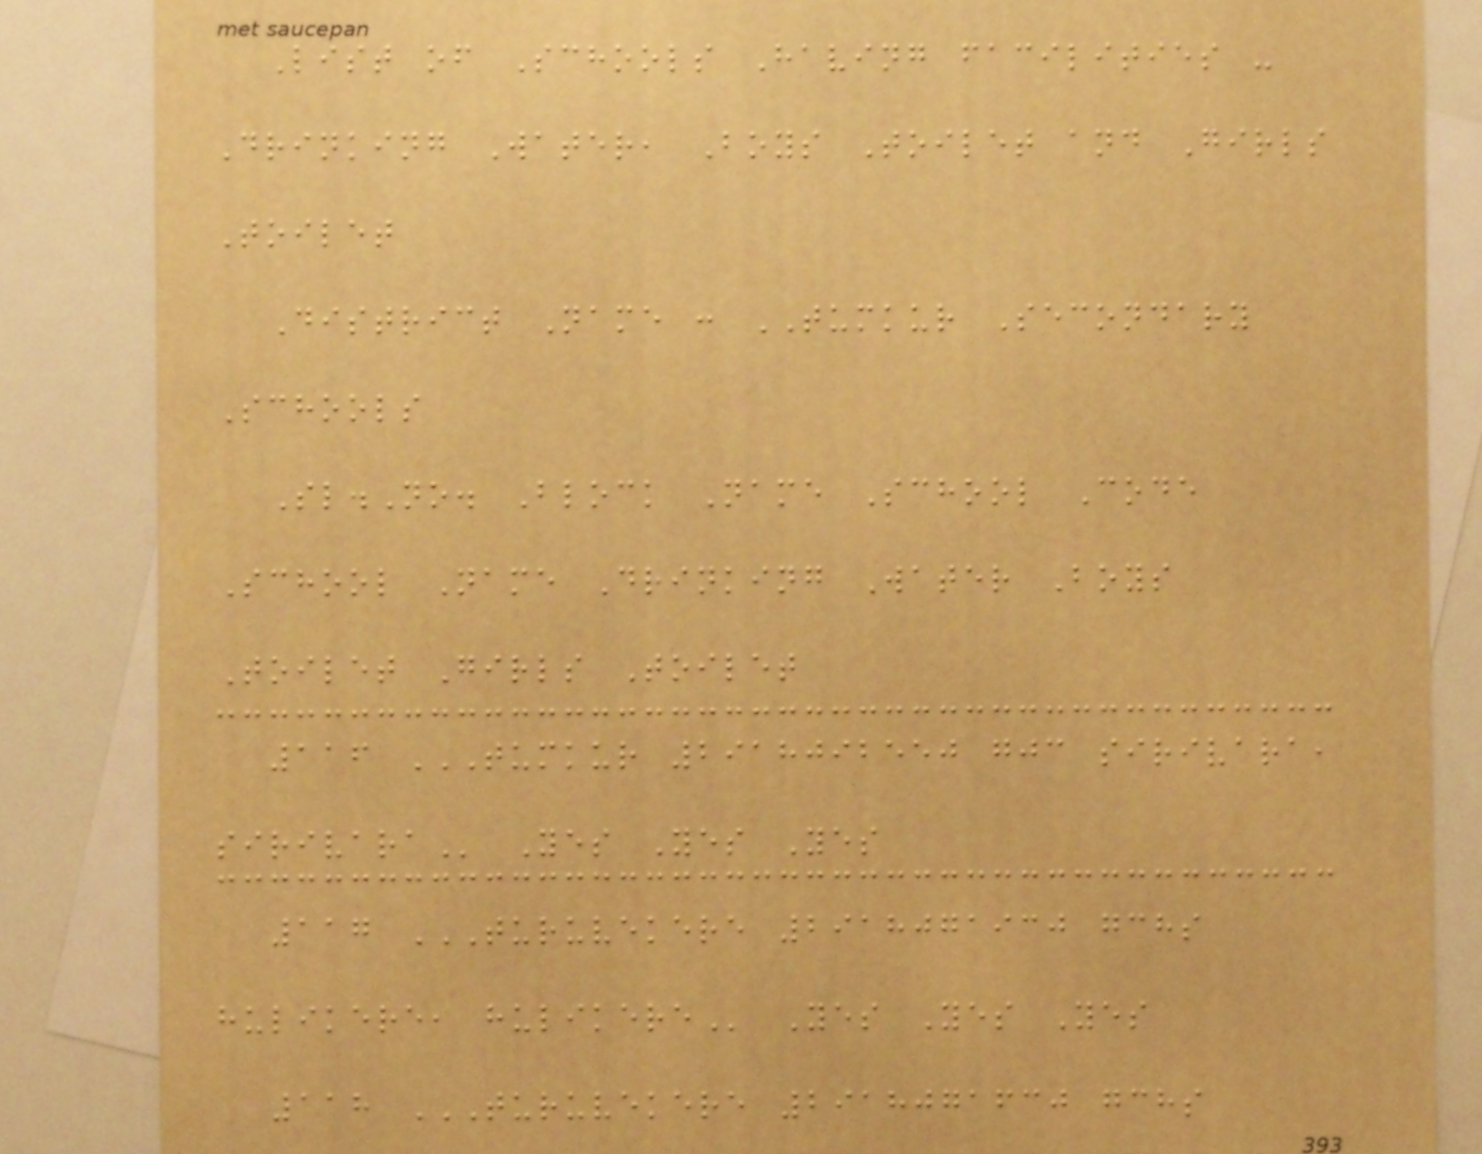List of Schools Having facilities -
Drinking Water, Boys Toilet and Girls
Toilet
District Name : TUMKUR Secondary
Schools
Sl.No. Block Name School Code
School Name Drinking Water Boys
Toilet Girls Toilet
116 TUMKUR 2918092550 GJC SIRIVARA,
SIRIVARA Yes Yes Yes
117 TURUVEKERE 2918071930 GCHS
HULIKERE, HULIKERE Yes Yes Yes
118 TURUVEKERE 2918071630 GCHS
